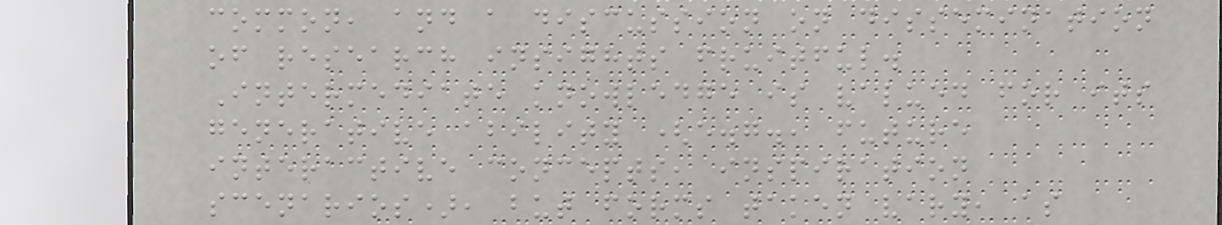common, and a discussion on dissemination
of research insights fruitful.
Intermediate knowledge is valued for its
generative ability (e.g., future
interactive concepts, inspiration
scenarios), but forms taken vary, as
